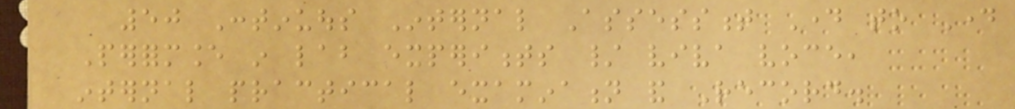50 Continuous Internal Assessment Day to Day
Performance in lab experiments / viva voce,
internal practical examination and Record.
